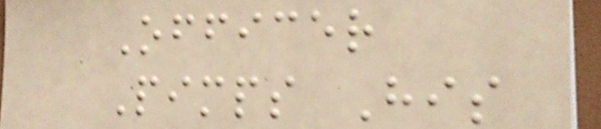Officer
Pimps His
